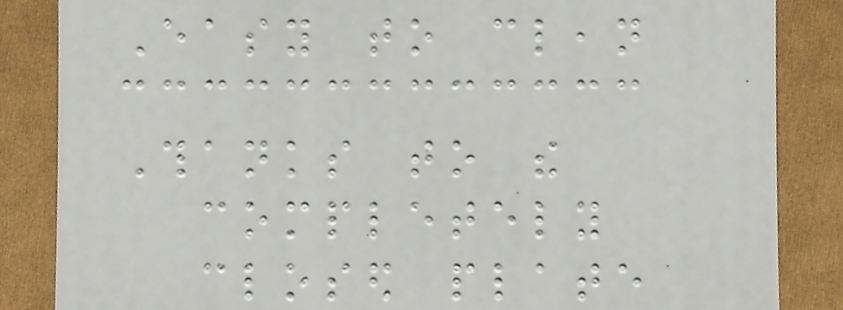Easy to clean
Thanks to the
completely
closed plate
